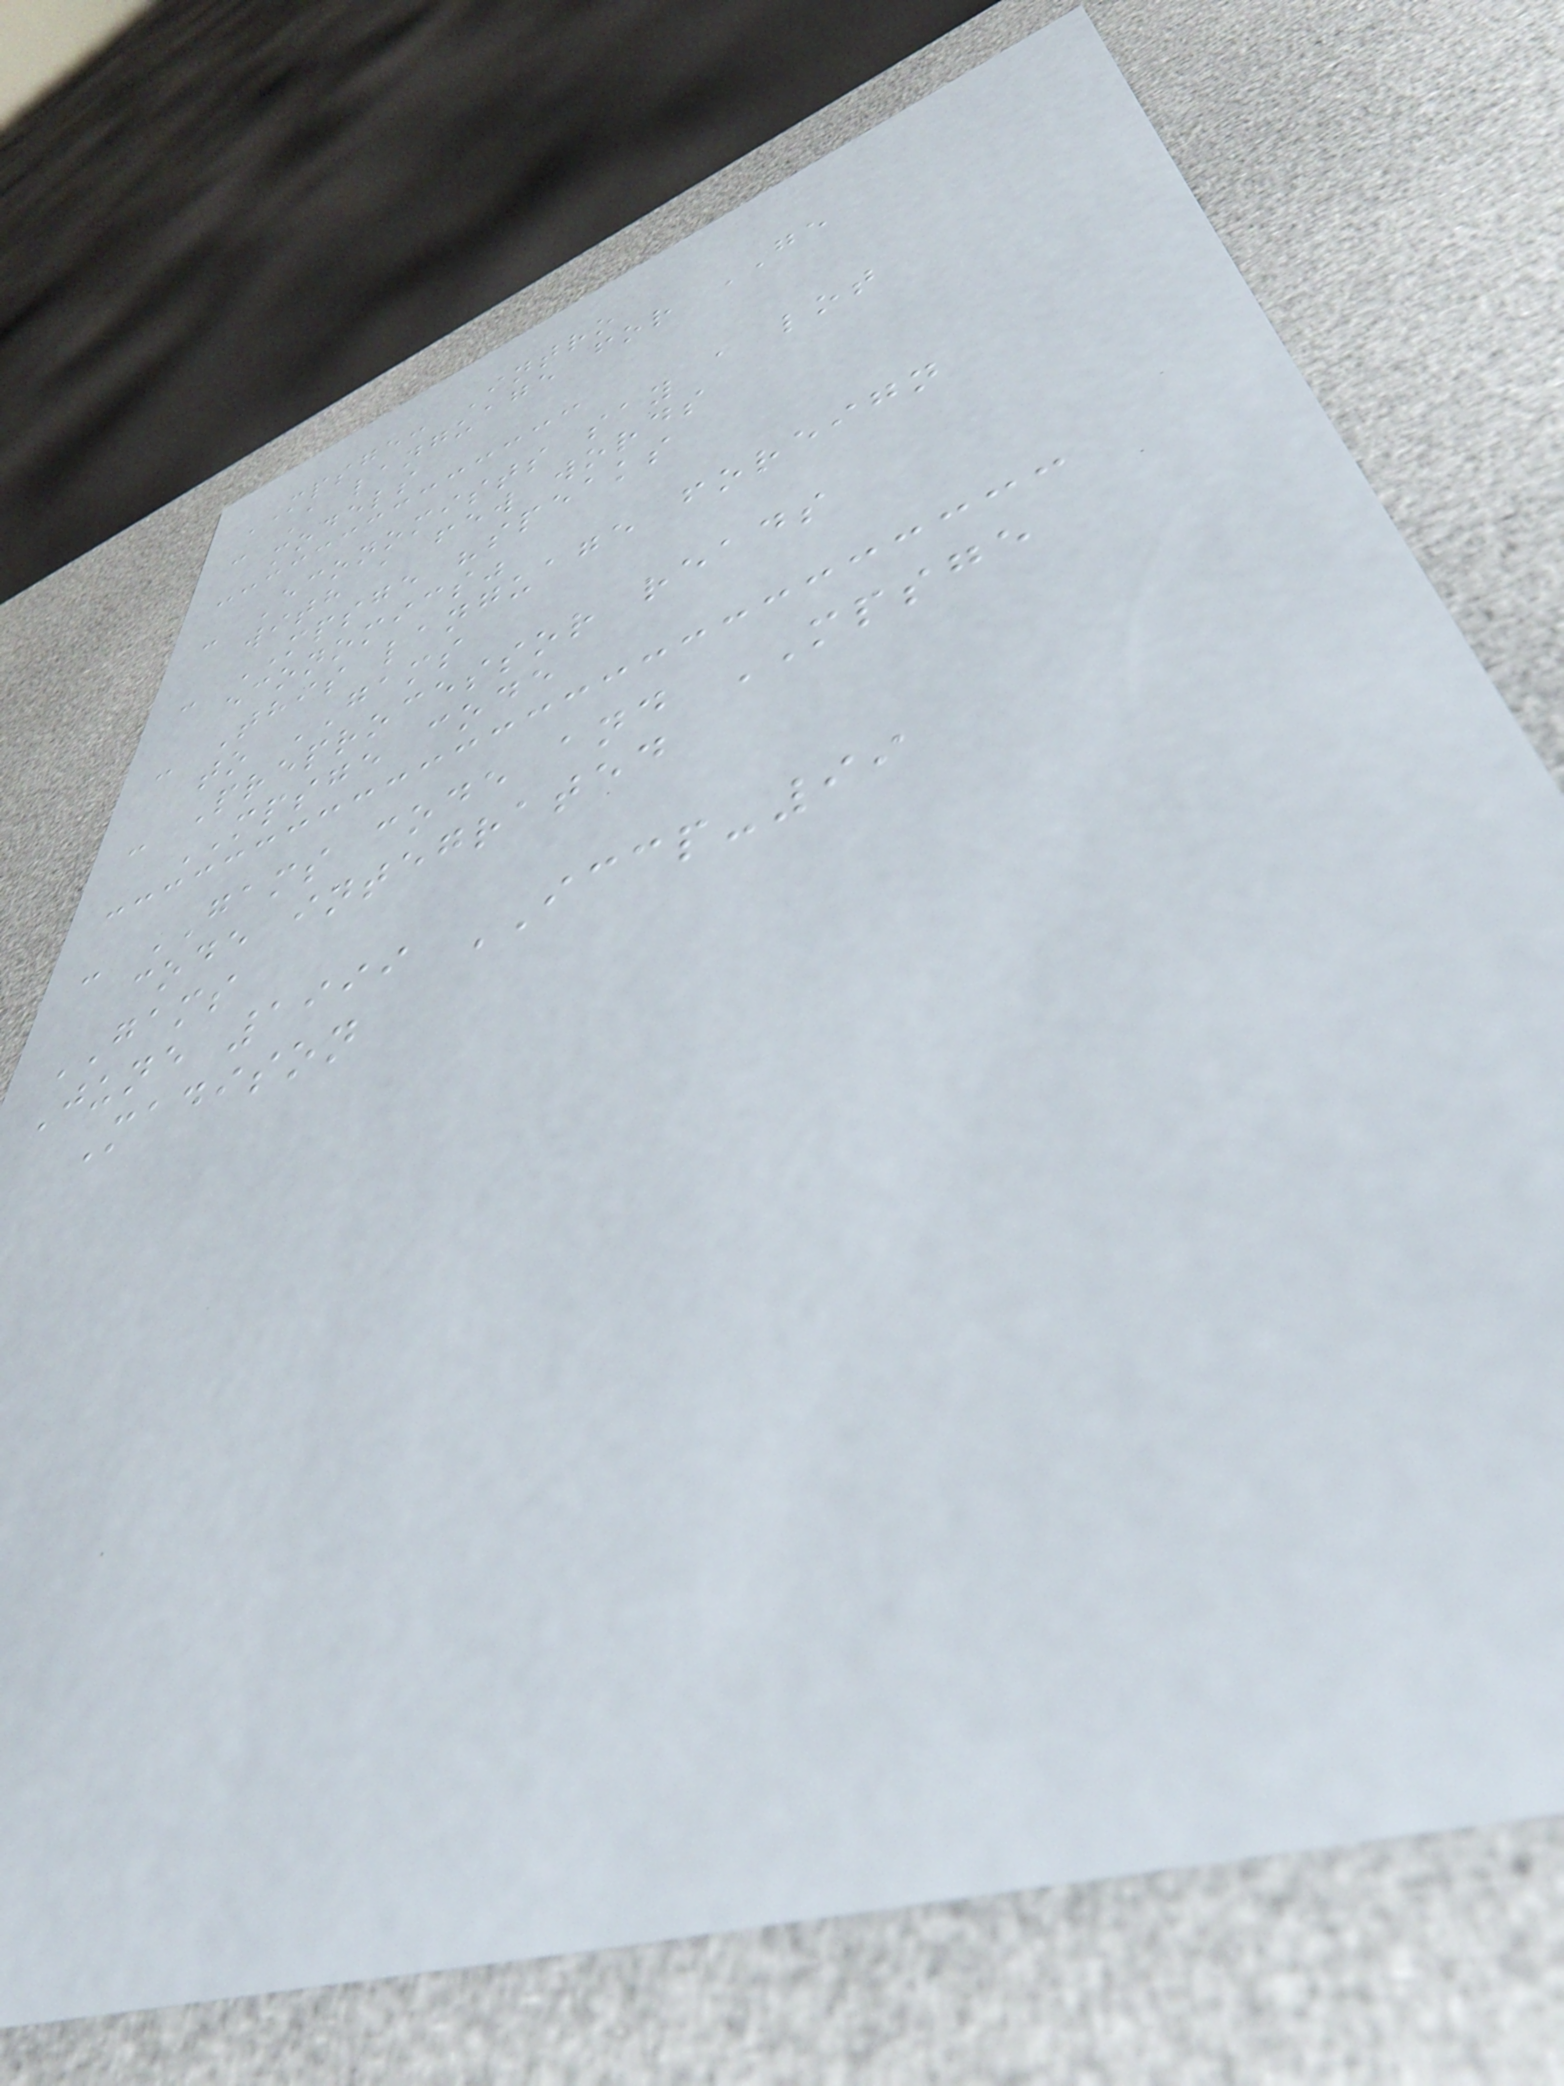MPSGE: Intro
- A language for GE
models
- Economists say a lot
with a few words
- MPSGE "speaks
economics"
- This language foreign
to GAMS
- Preprocessor reads
MPSGE code
- GAMS code and MPSGE
code integrated
GAMS
June 1999 ICCP-99
Madison
